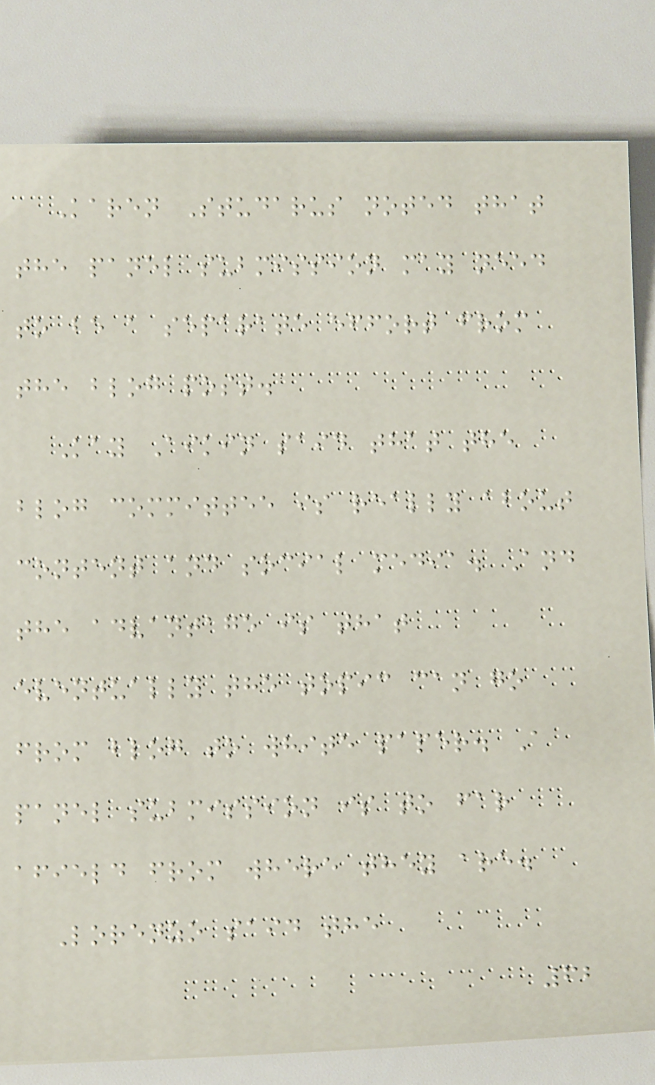Karen Studarus noted that
the panel submission may need
to be a separate effort from
the blog post.
Kay Aikin said that the
blog committee is really about
content and social media. And
the advantage is that
eventually the topic can go
from blog to white paper. A
panel submission is to far
afield from where they are.
Lorenzo said the
62
